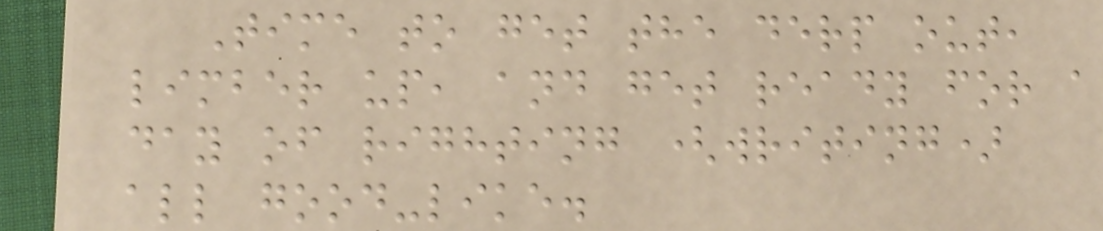Time to get the derp out,
limber up, and get ready for a
day of righting (writing)
all good-like.
